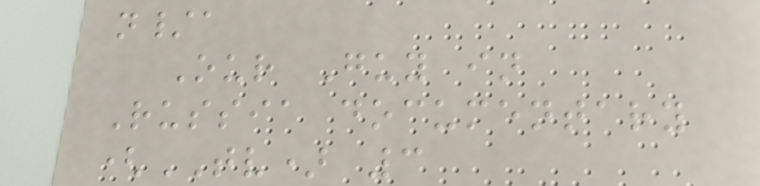n/a
Our Guy in
Russia documentary
(TV) 3
